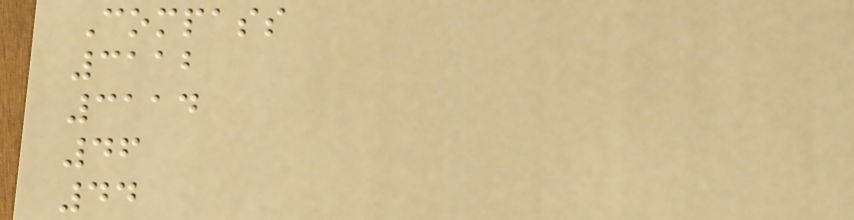Compass
3112
3114
46
44
